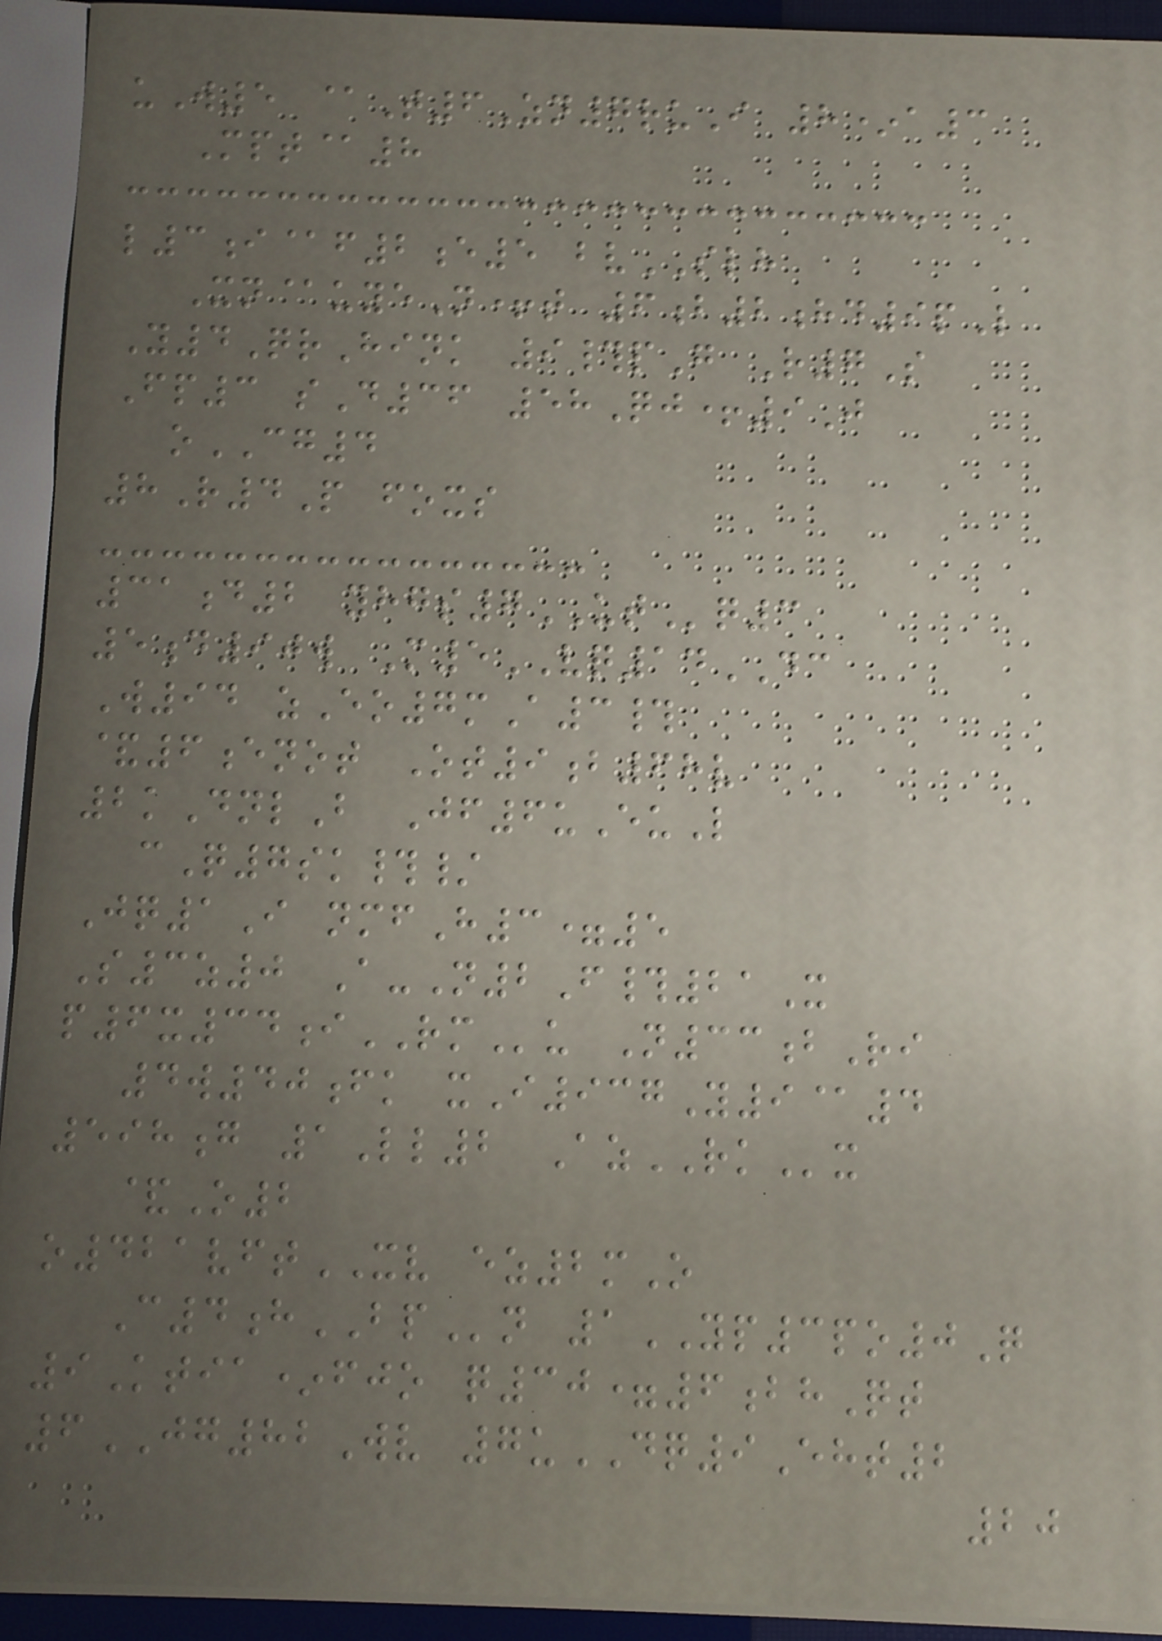uW5 @T6Zn7ruI 8*a3
Mpt@8
l3i@f2e5 bvSLH
Xn@uyeN+t 6b2hd9pL
Y4QrHink 9#pG R7S
Fp3 sD36 58Qj+9J
oCG4
8R4P foxs
31d2 yhgs7UTq3
5d90w M5VQ14DC
W94 zEo7mA3#
&6enot Ot9b68v
2kDnlB Jf6uEuL
cQ7sk#/
Jq1I nmfH3=5
S3z0 A-N2F#21X
p6x34iRMu N33bRi
4w40fk xI937Y9@4
598g 1Ll2 AzRKx
&O2
o421vftXV ez2mO
C4hBPn 1YP3po0Q
9Ktia*fjo q30=6bhQt
6JG82Wv 7uDQ9Eht2
20
